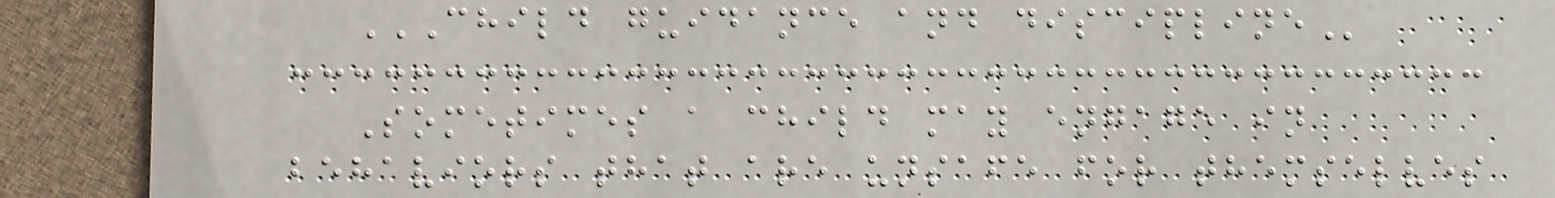CHILD GUIDANCE AND DISCIPLINE
Sometimes a child may engage in
behaviors that are unsafe for themselves
